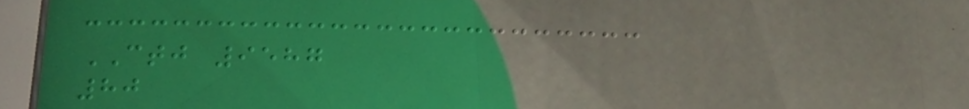CTJ 9587
80
